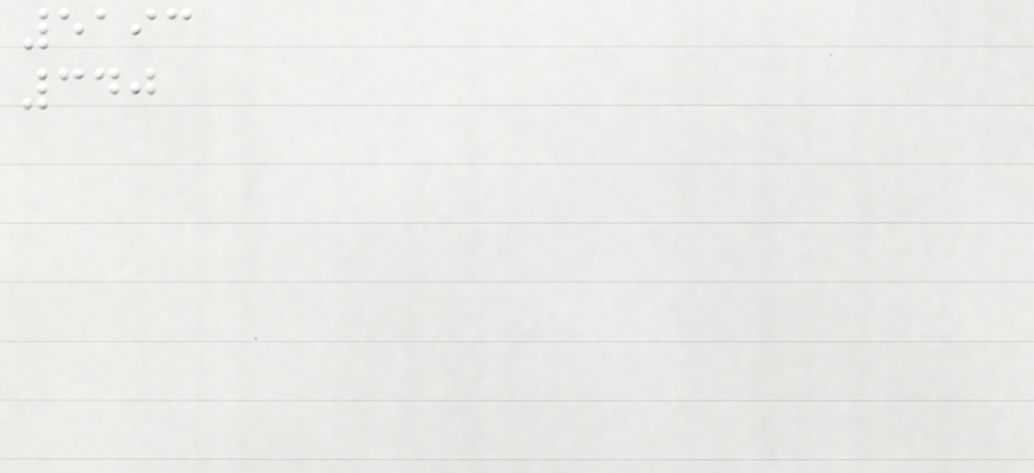5193
340
